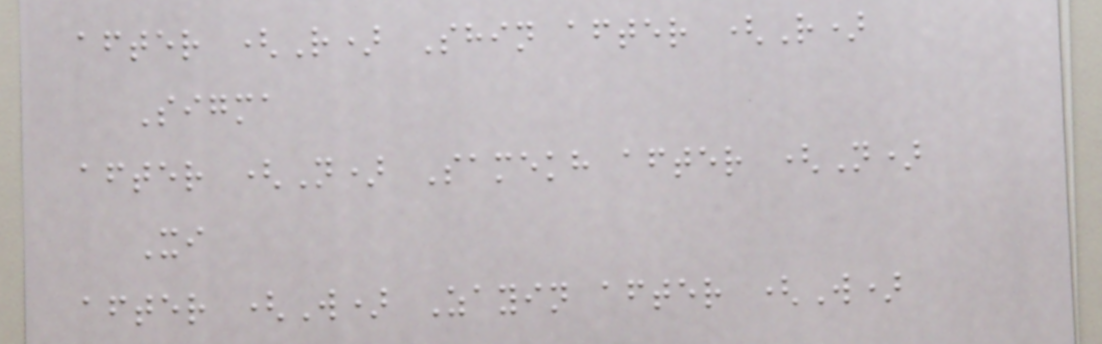after (R) Shin after (R)
Sigma
after (N) Samekh after (N)
Xi
after (W) Zayin after (W)
